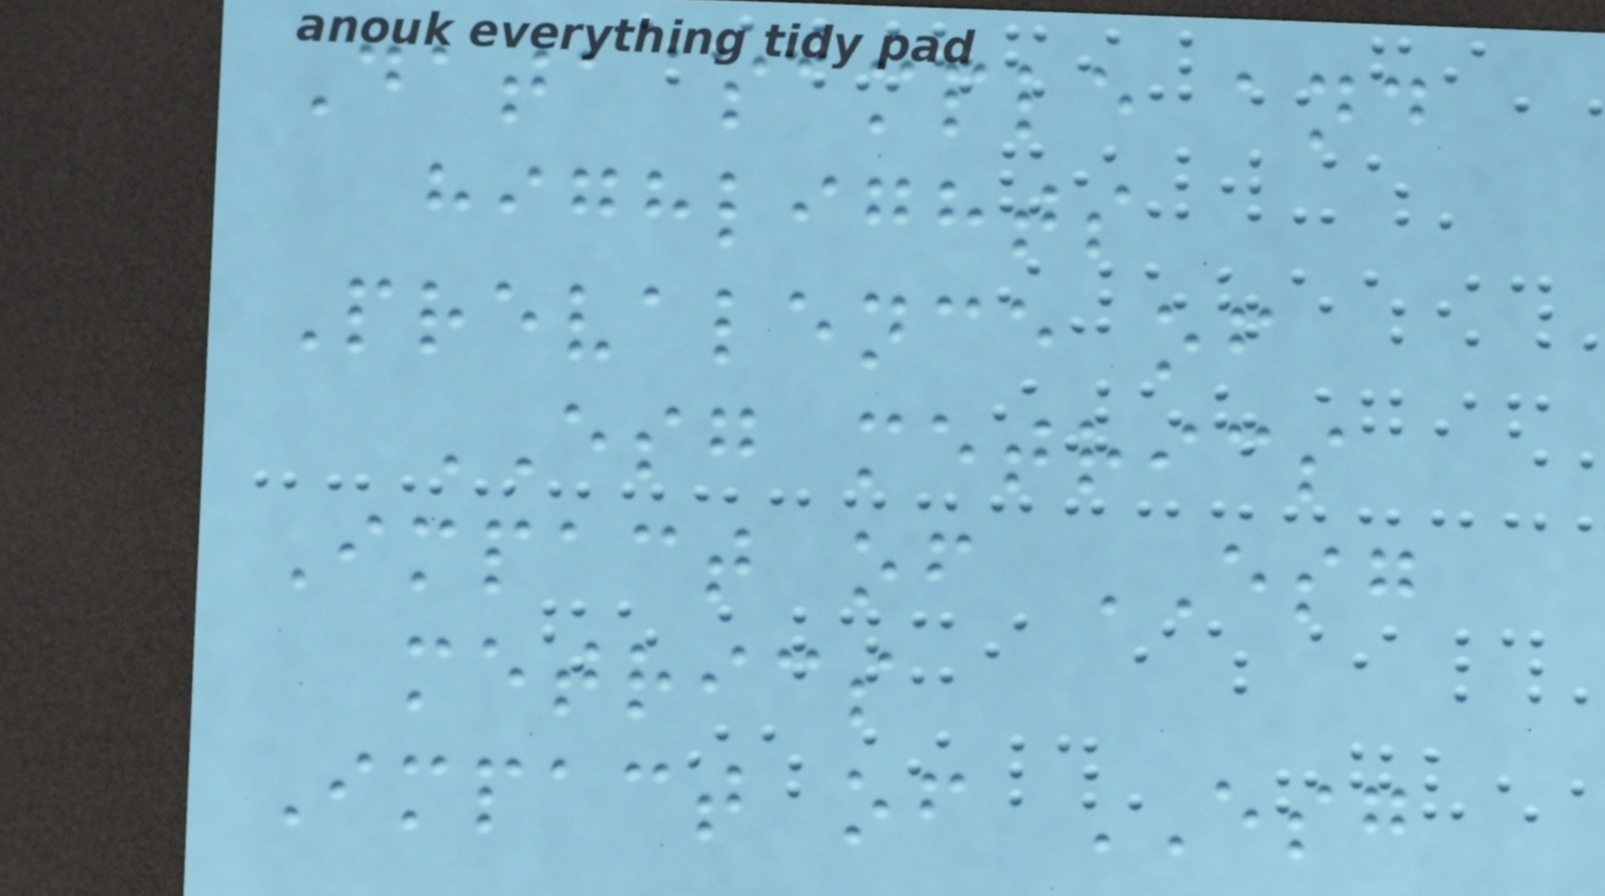Data sample and
highlights
Prevalence of
ESG metrics
Impact of ESG
metrics
Impact of ESG
